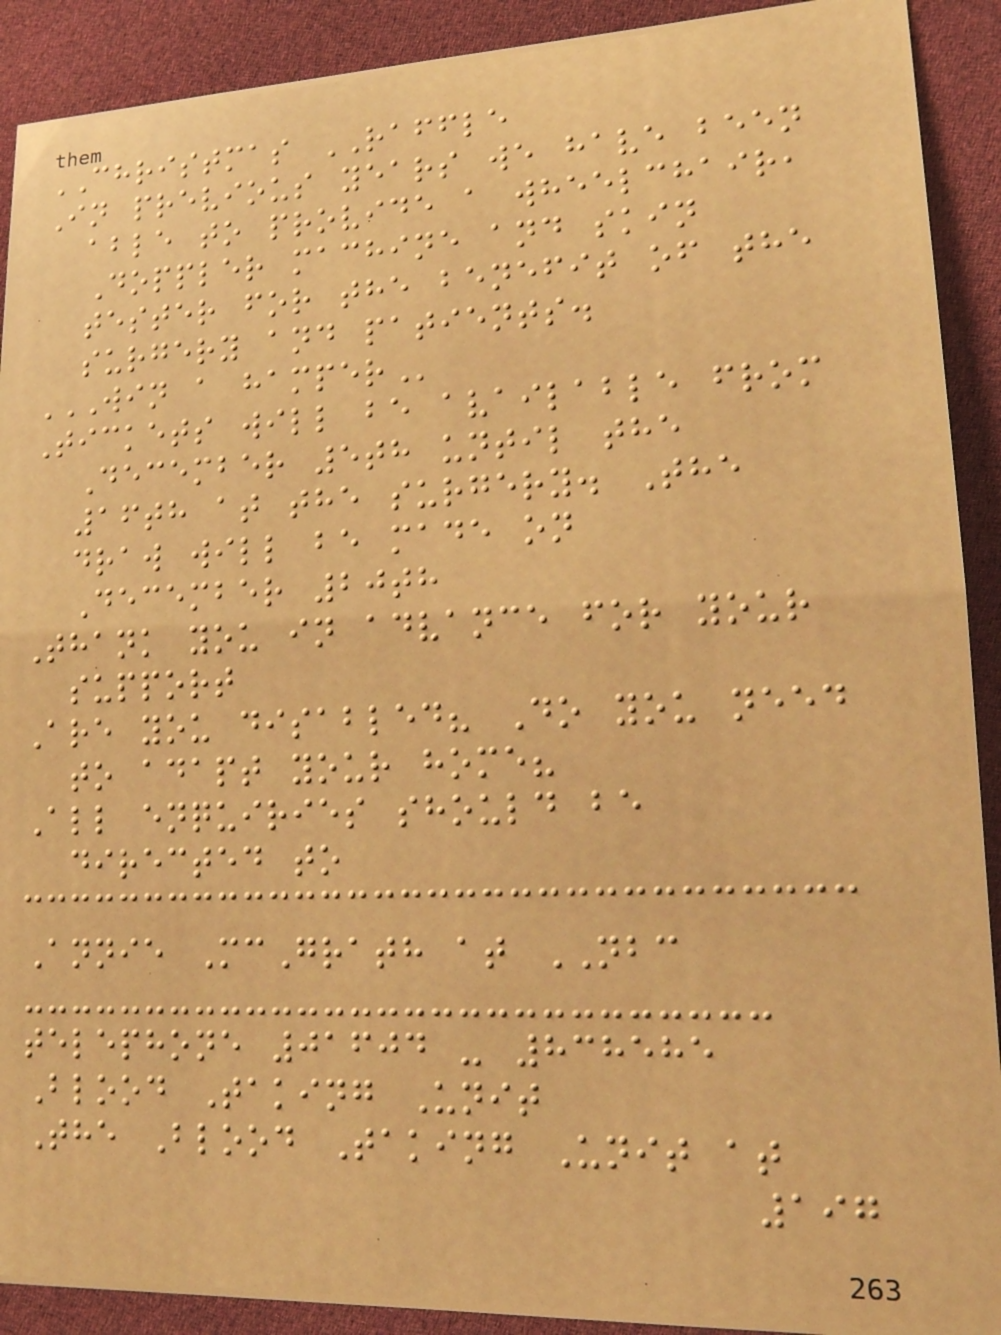CHRISTMAS RAFFLE
In previous years we have been
able to provide a wheelchair,
Doppler machine and skin
tester for the benefit of the
surgery and patients.
WIN A HAMPER
Tickets will be available from
December 5th until the
16th at the surgery. The
draw will be made on
December 20th
Thank you in advance for your
support
Are you disabled? Do you need
to adapt your home?
All enquiries should be
directed to
Annie McGrath at NBC
telephone 01604 - 838585
Blood Taking Unit
The Blood Taking Unit at
197
